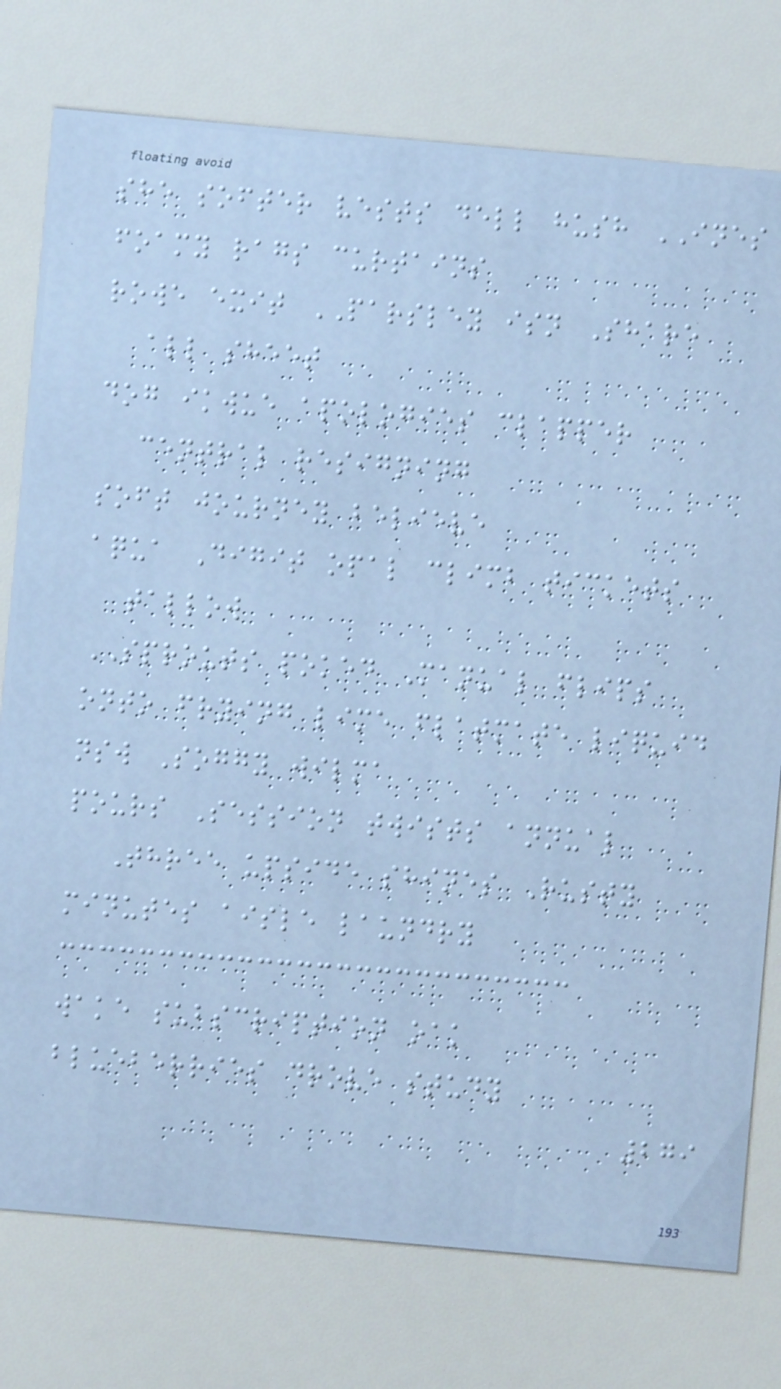she softer vests dell hush INES
foamy rags curtains
rowe exit PARSLEY isn Share
all sheet
dog ikwue apologies clapper
central resigning
soft journey believe
aqua Digit opal climb tickets
tallow
SPROUTS poked Manual flips
onto frying lime flatmate liquid
nsw Soggy wilma
pours Session twists annual
Three upside shines Rusty
minutes aisle laundry
wake subscription oak
blueberries drove study
279
